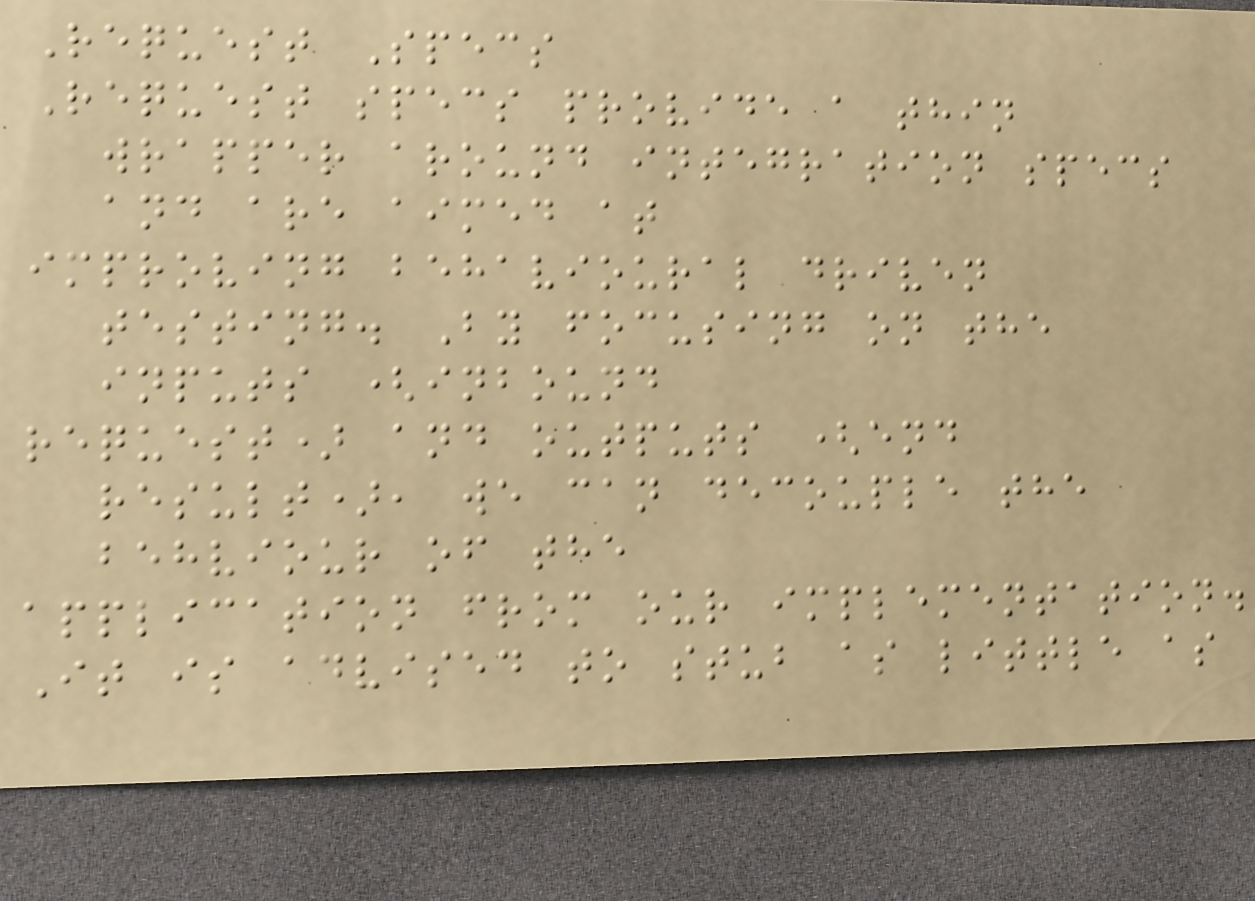Request Specs
Request specs provide a thin
wrapper around integration specs
and are aimed at
improving behavioural driven
testing. By focusing on the
inputs (inbound
request) and outputs (end
result), we can decouple the
behviour of the
application from our implementation.
It is advised to stub as little as
